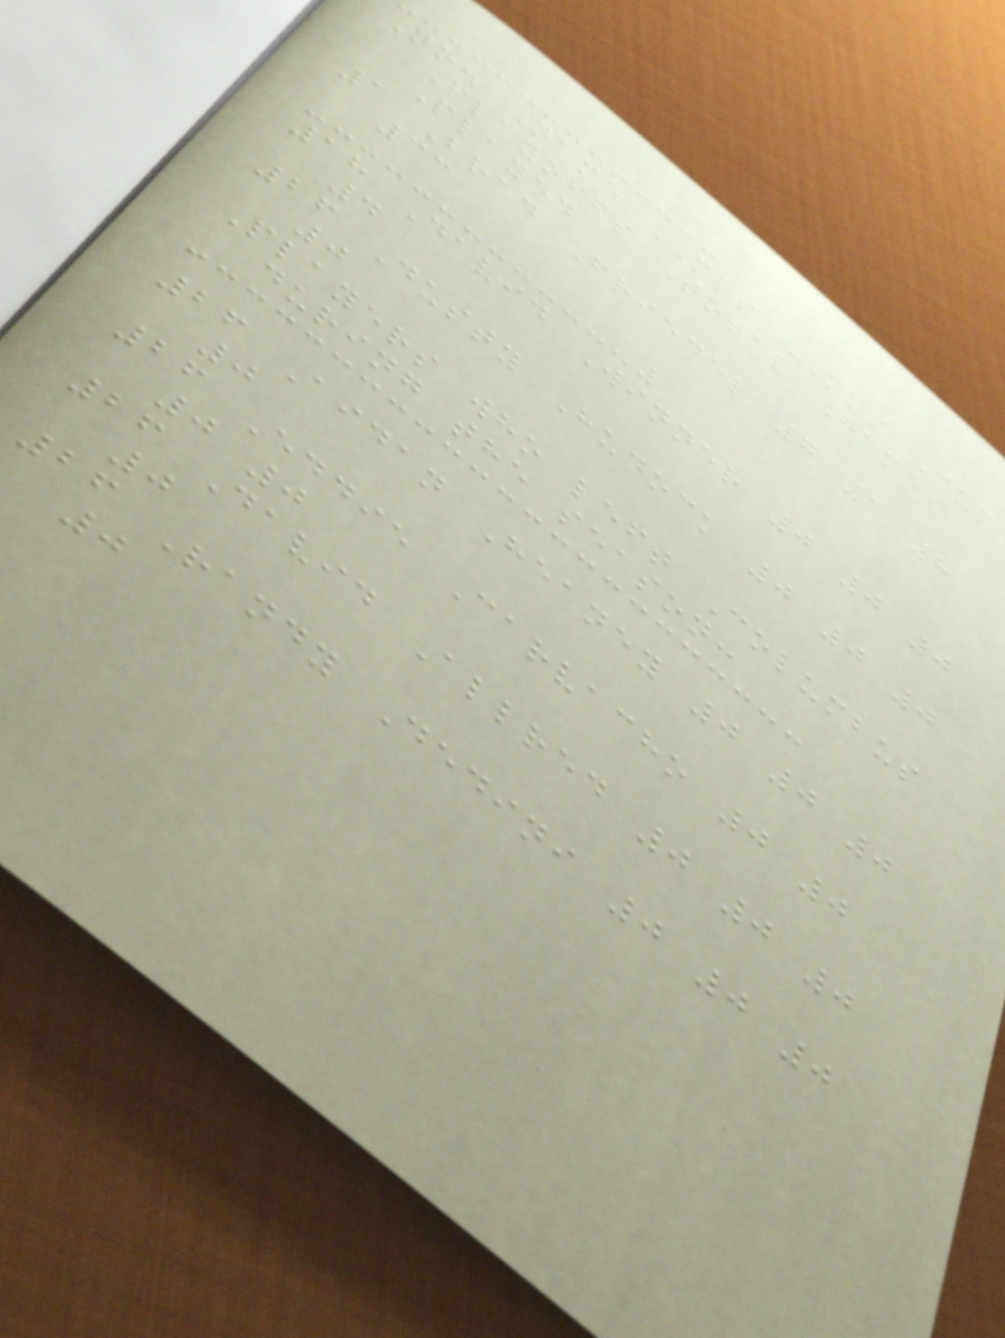No. Name MLS MLS Cup
Playoffs Total Games
Played
1 Brad Friedel 7 1 8
33
18 David Winner 0 0 0
4
26 Dusty Hudock 0 0 0
0
Players who left Columbus
during the season:
26 Aidan Heaney 0 0 0
0
26 Eddie Carvacho 0 0
0 0
26 David Allred 0 0 0
0
26 Randy Dedini 0 0 0
0
